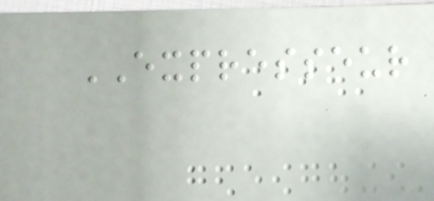EXPRESSEUR
